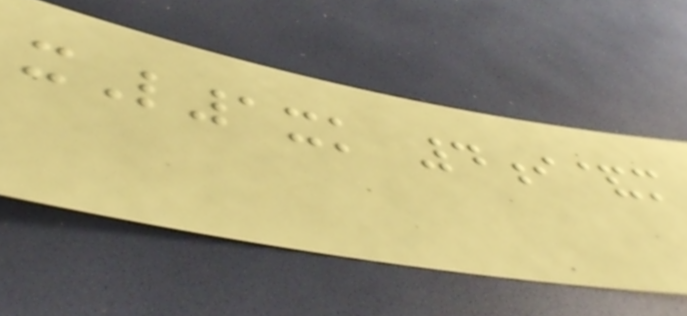xL1xk 4i&m
